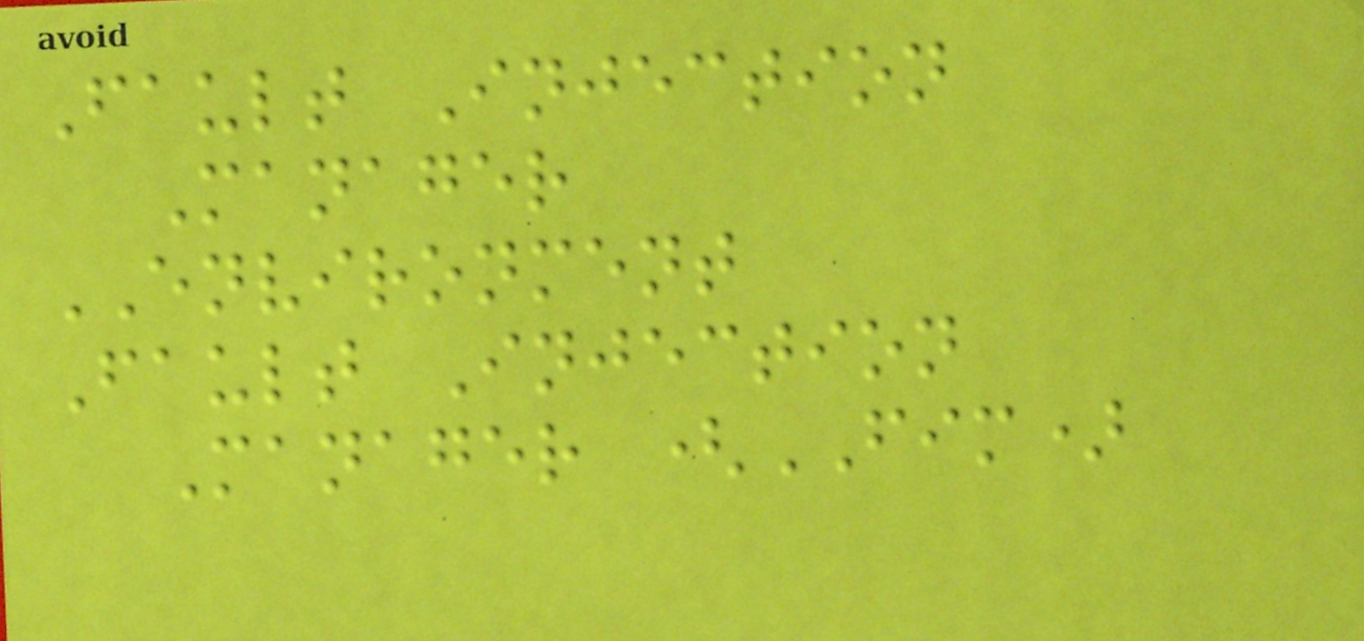Fault Injection
Manager
ENVIRONMENT
Fault Injection
Manager (FIM)
